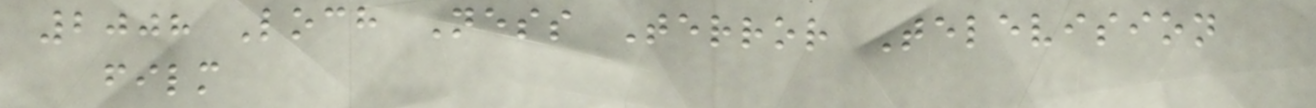2008 Loch Ness Terror Television
film
